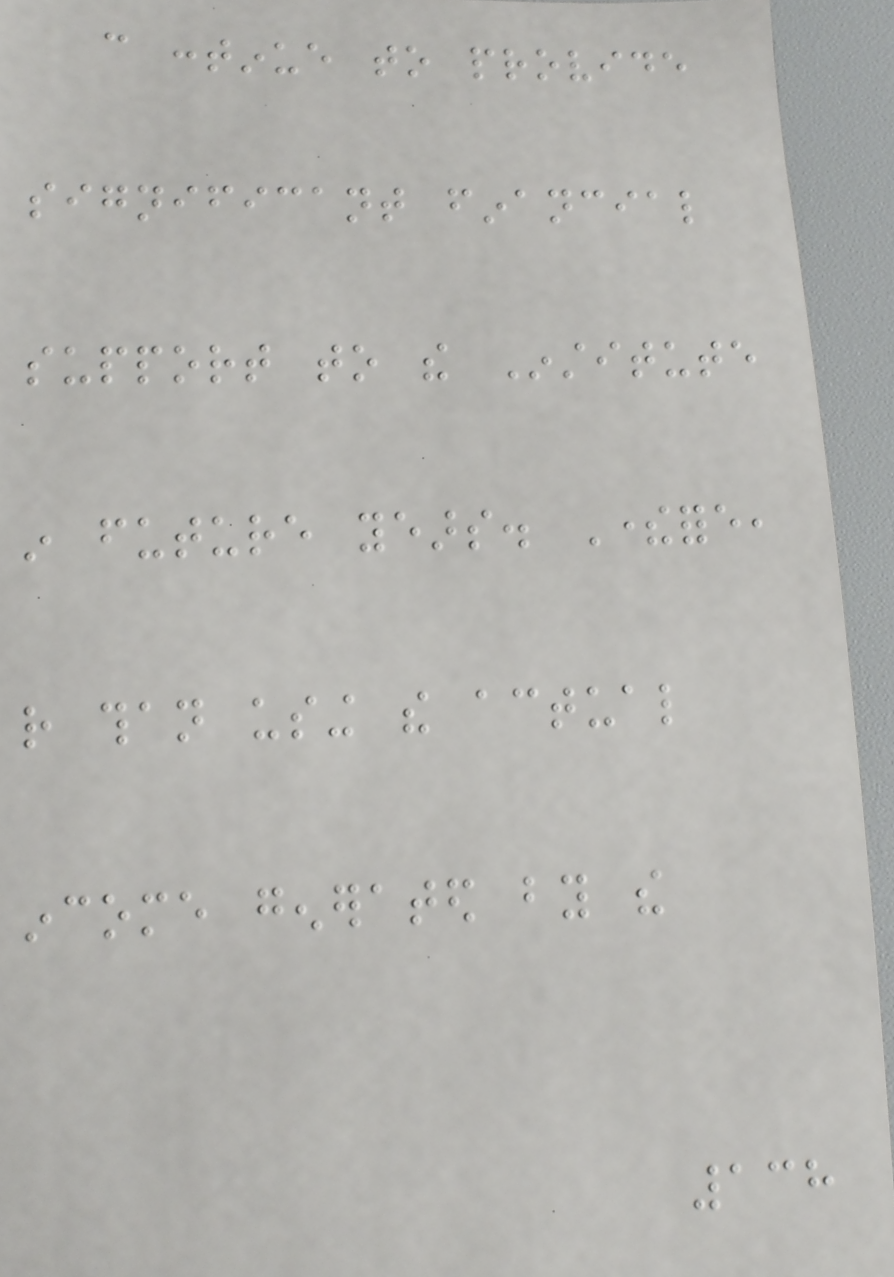can continue to provide
significant financial
support to the Institute
in future years. Therefore,
rather than using the actual
income generated by the
138
